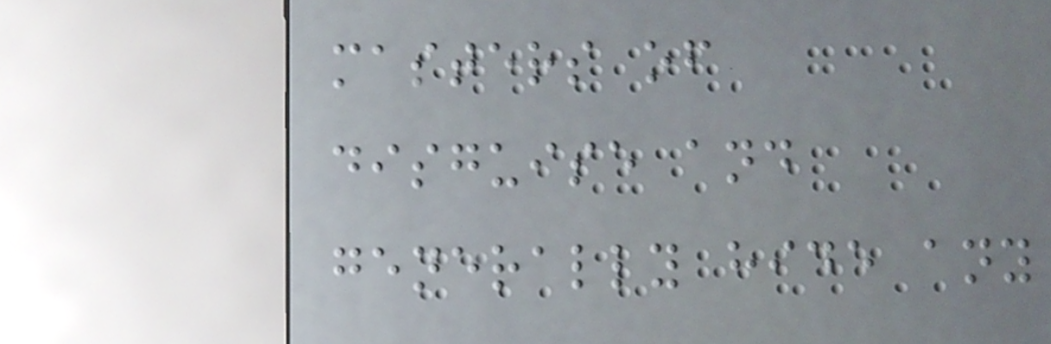masters of
disguise and
generally hide any
